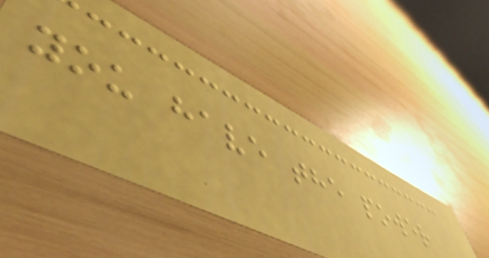you have the power
